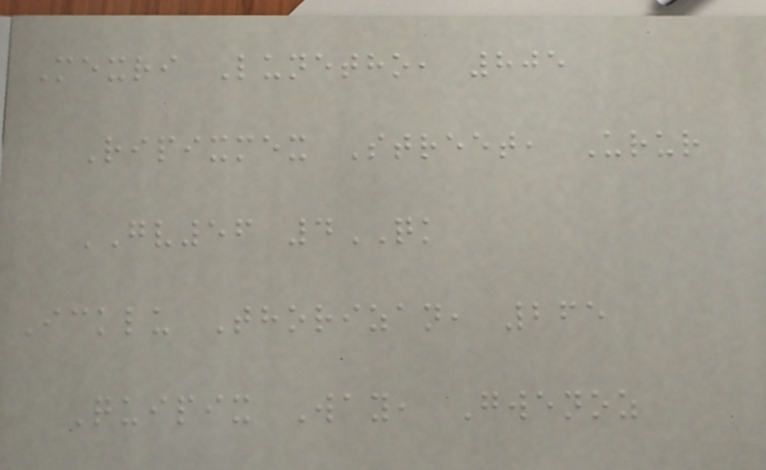Mexri Lunetho, 805
Ripixmex Street, Urur
GV56 4QK
Icklu Thorizan, 265
Quipix Way, Gwenoz
